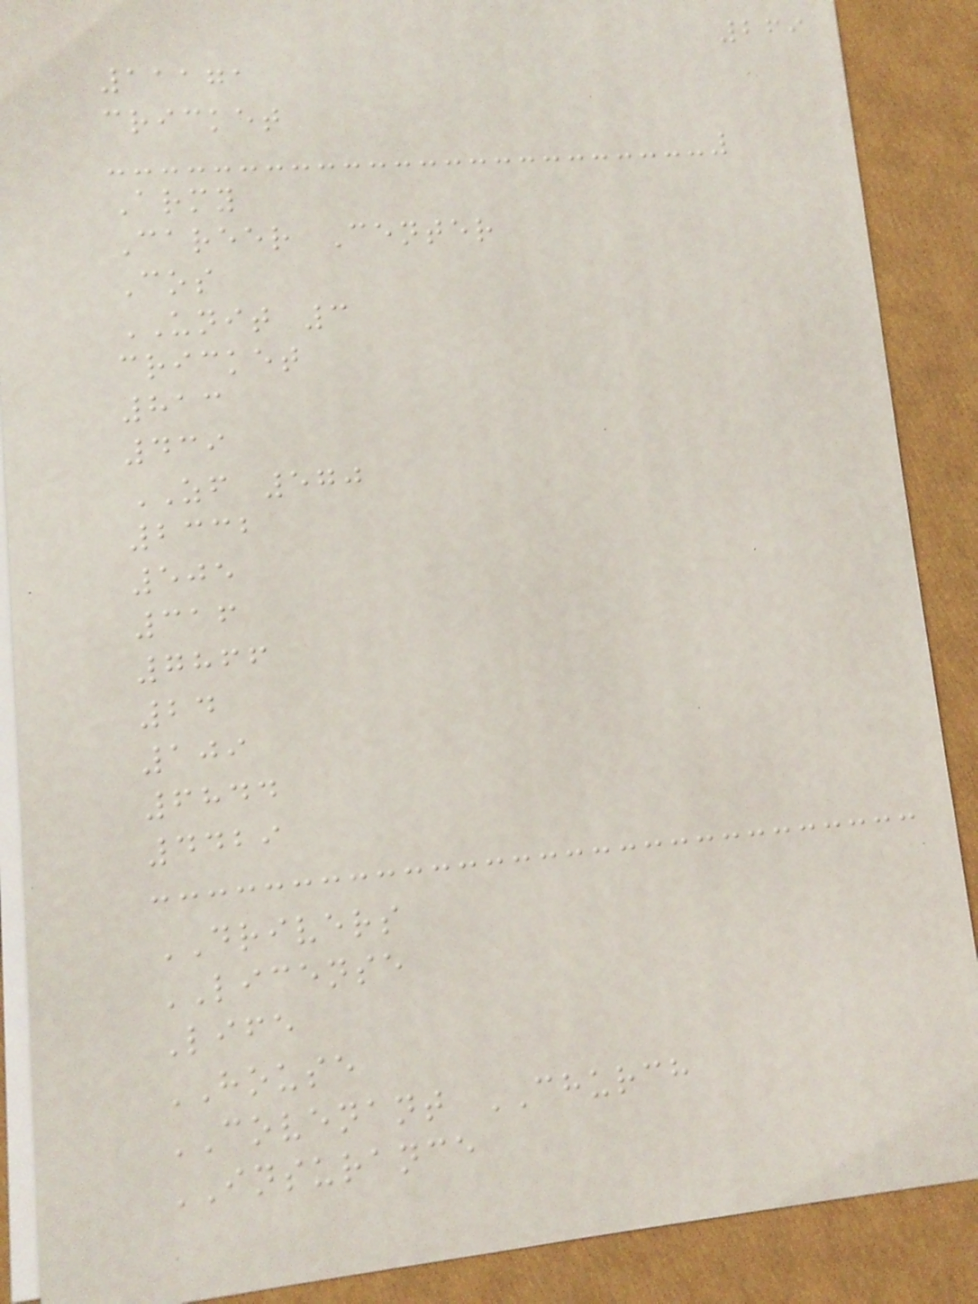269
11171
cricket
Army
Career Center
Cos
UNIT 3
cricket
813
439
ZF 570
2332
505
316
7866
24
109
6844
4429
DRIVERS
LICENSE
Life
HOUSE
COVENANT CHURCH
INSURANCE
